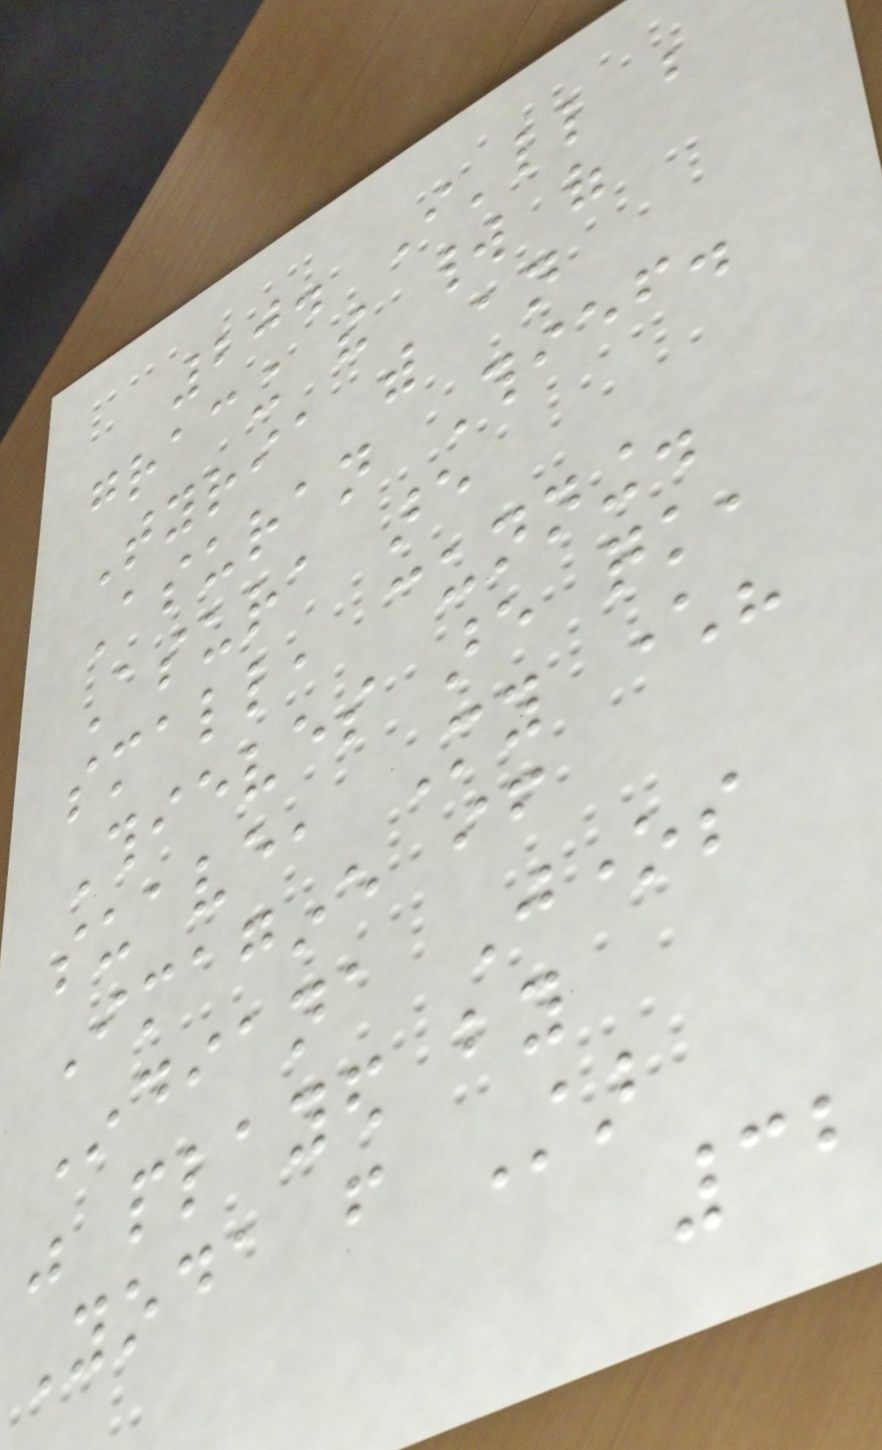20. I'll be
gracing the world of
Tyria with an
Asuran Thief.
Asura are
small, cunning.
Thieves are quick,
suave, My character?
Imagine if
Indiana Jones
was played by
Yoda from Star
32
